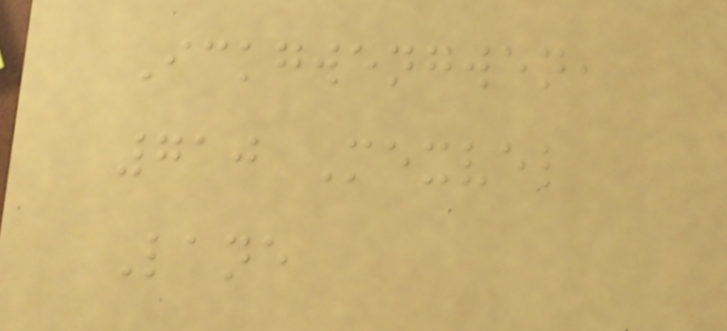Ickgwengwen,
710 Mexvel
Lane
